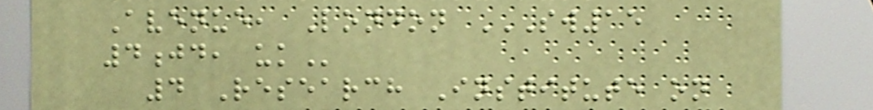Avenue, London SW15
4JD, UK
4 Research Institute on
